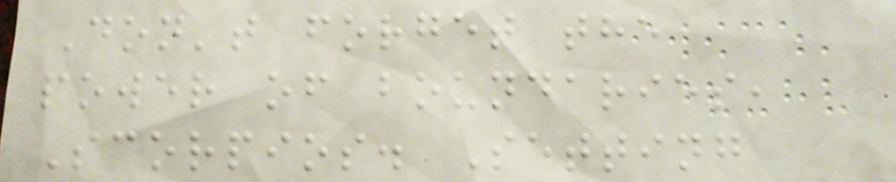Don't forget the
power of boundaries,
Scorpios. Setting
